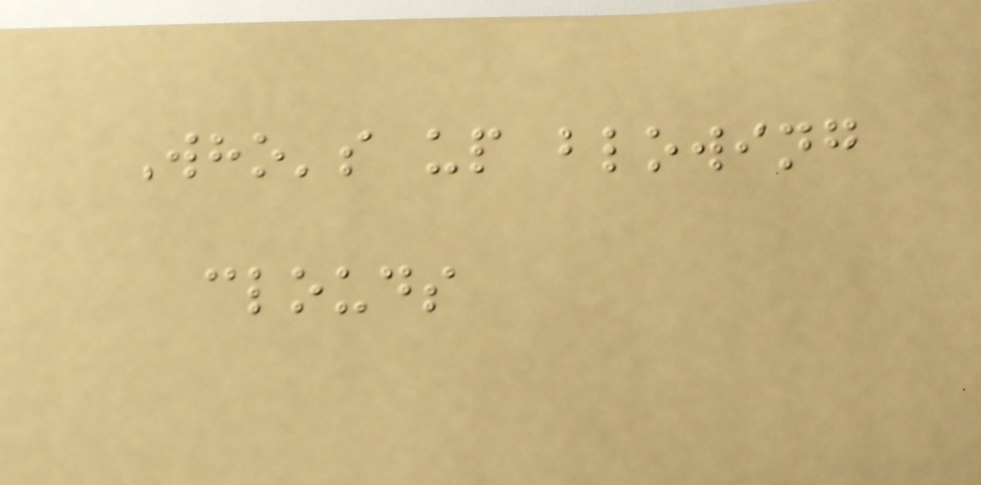Who's up blowing
clouds
